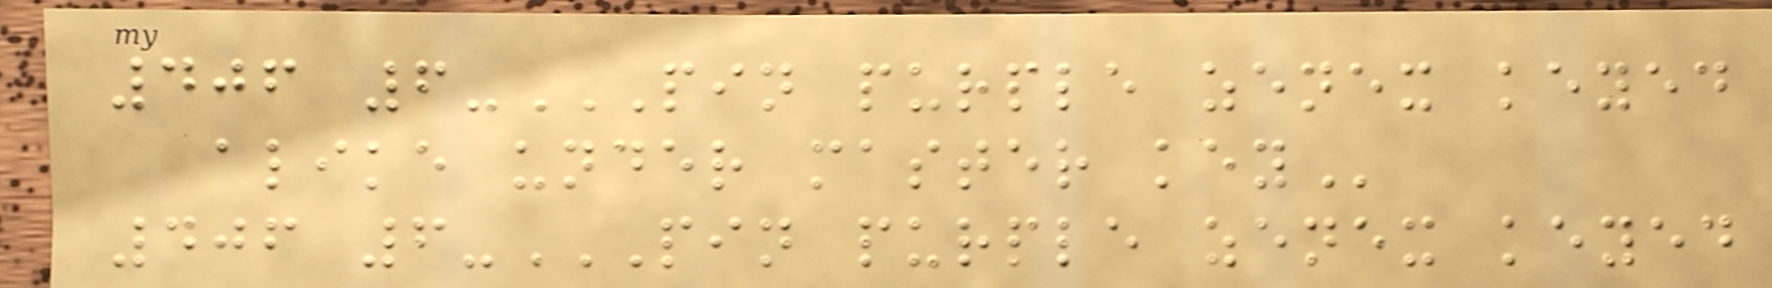406 6-PIN PURPLE ZENEX KEYED
ALIKE UNDER MASTER KEY
406 6-PIN PURPLE ZENEX KEYED
